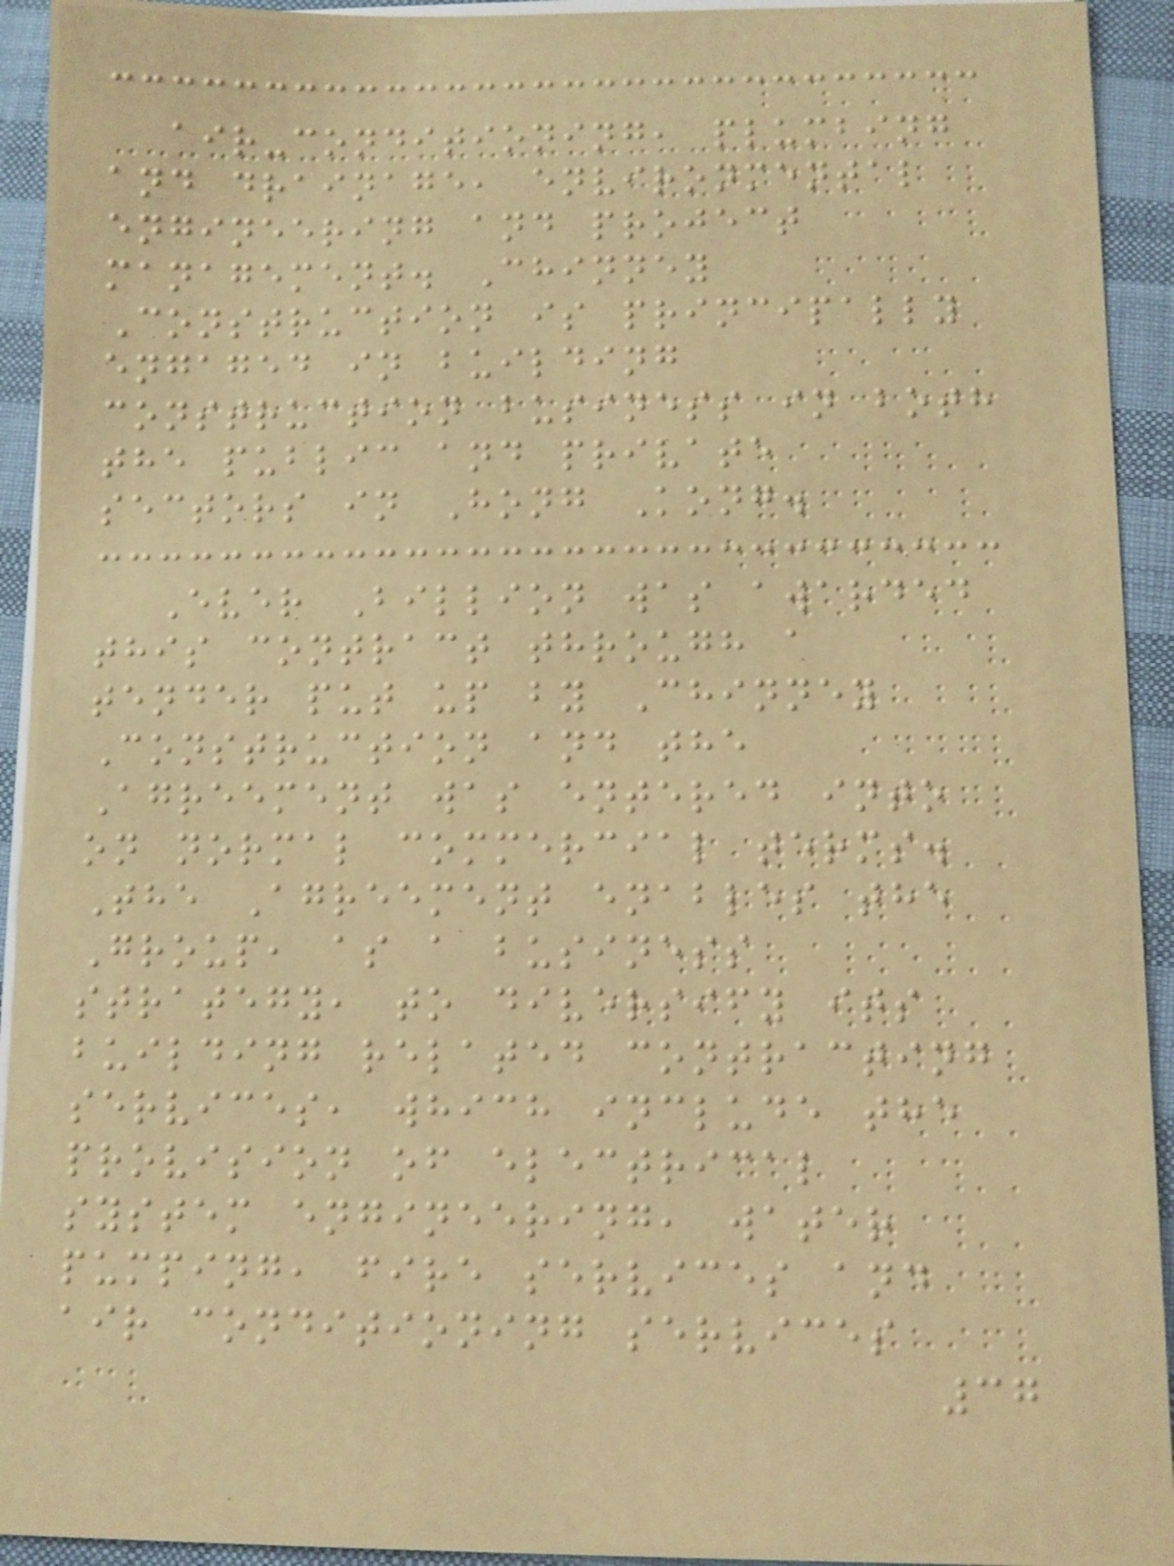air-conditioning, plumbing
and drainage, environmental
engineering and project
management. Chinney
Construction is principally
engaged in building
construction business in both
the public and private
sectors in Hong Kong.
Ever Billion was awarded
this contract through a
tender put up by Chinney
Construction and the
Agreement was entered into
on normal commercial terms.
The Agreement enables the
Group, as a business
strategy, to diversify its
building related contracting
services, which include the
provision of electrical
system engineering, water
pumping, fire services and
air conditioning services
37
